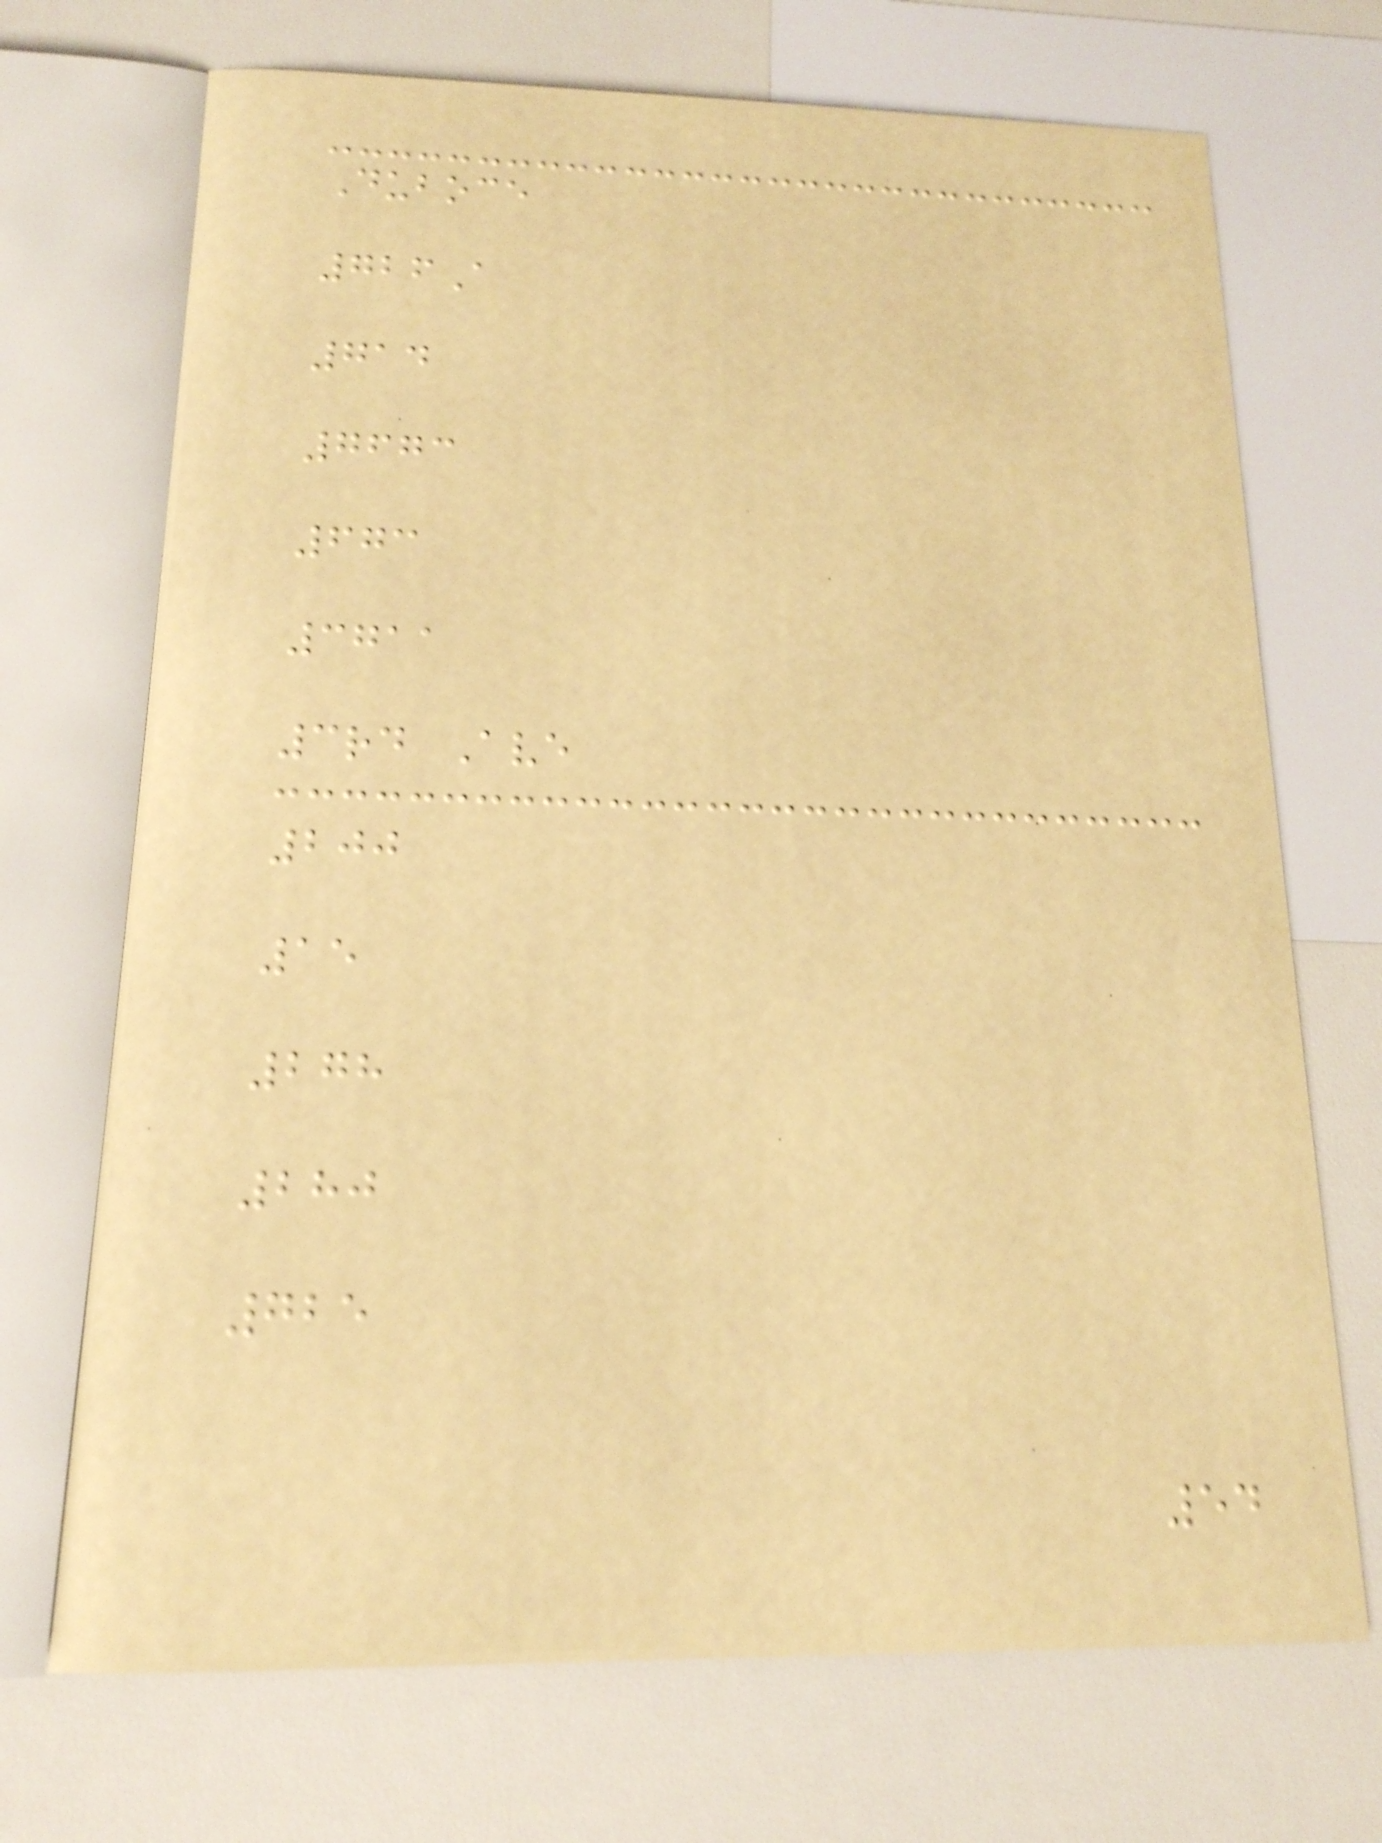Duboce
726A
714
7673
673
3711
3rd Ave
200
15
278
280
725
54
